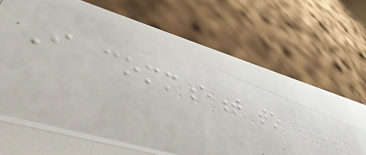I commencement to
